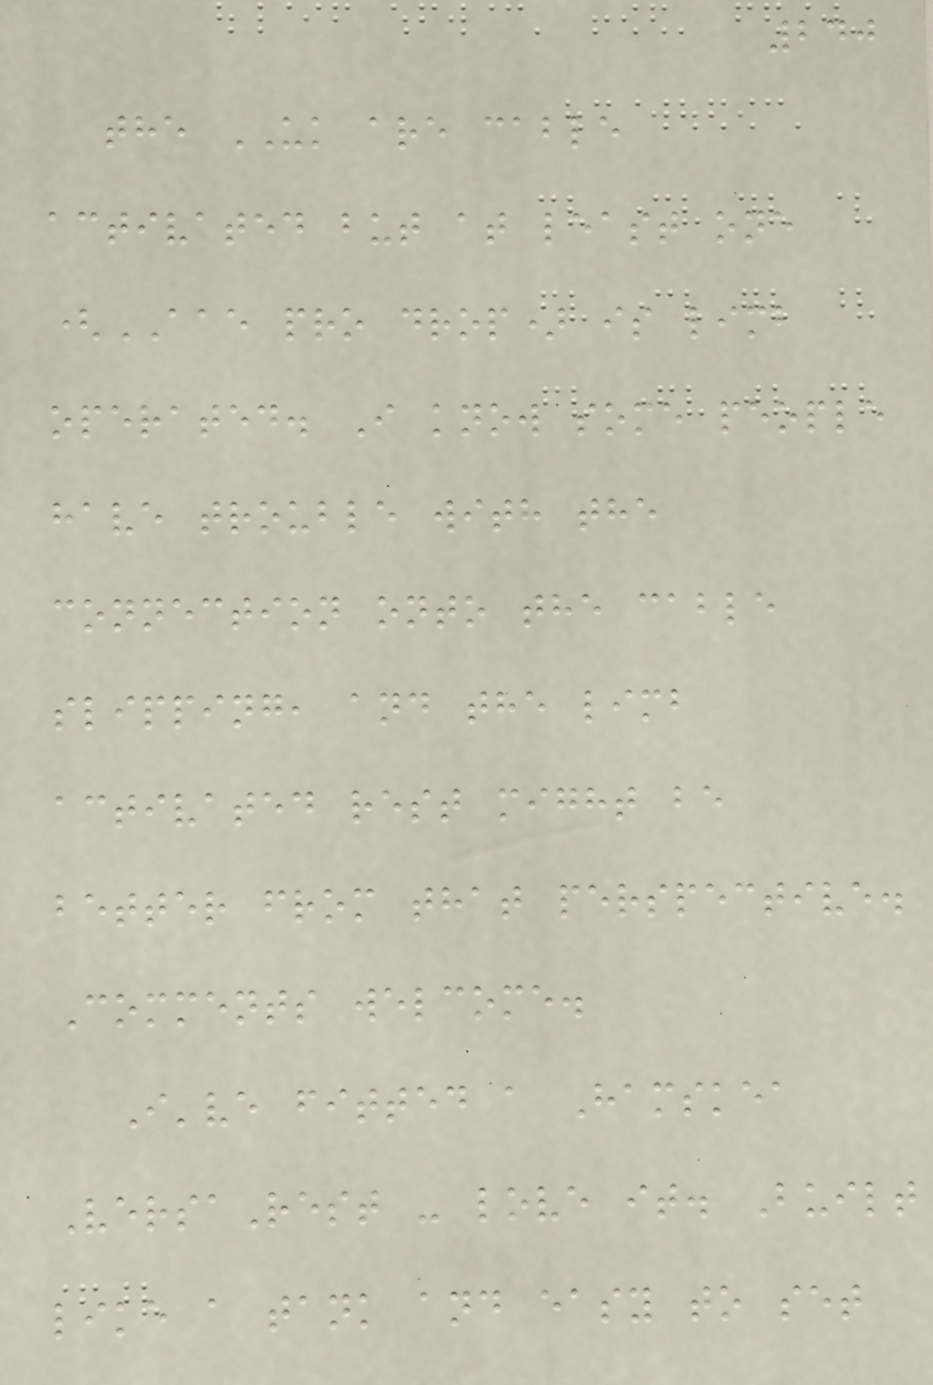240
the UK are cable
activated but at least one
(AAE pro drop) is limb
operated. I know some people
have trouble with the
connection onto the cable
slipping, and the limb
activated rest might be
better from that perspective.
Comments welcome.
I've fitted a Hamskea
VersaRest - love it. Built
like a tank and easy to set
